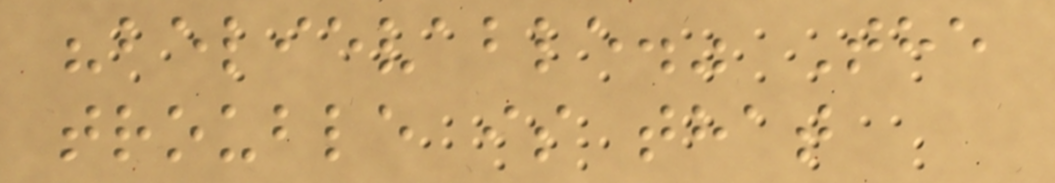"believable." The
trouble is that
